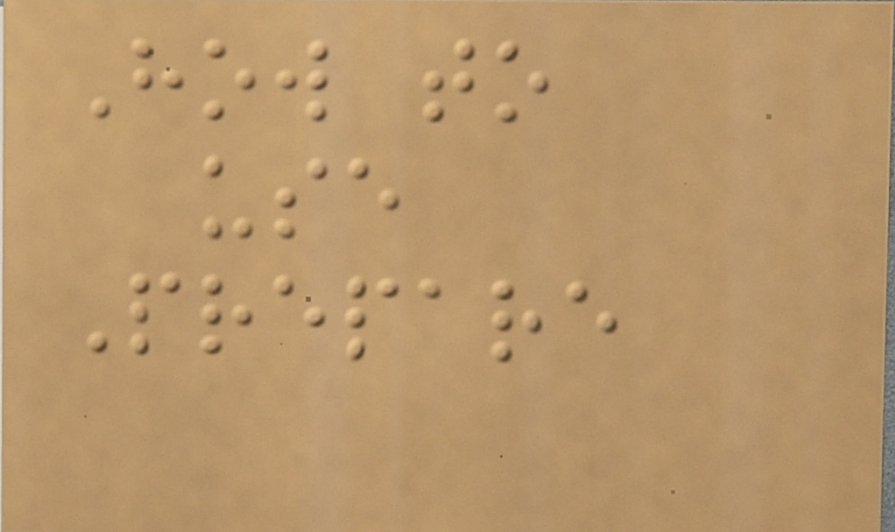How to
use
Prepare
